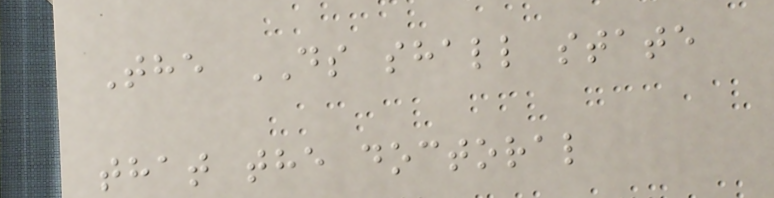The DS shall state
that the doctoral
